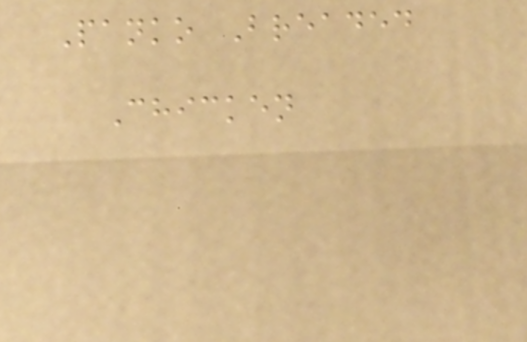Panko Breaded
Chicken
